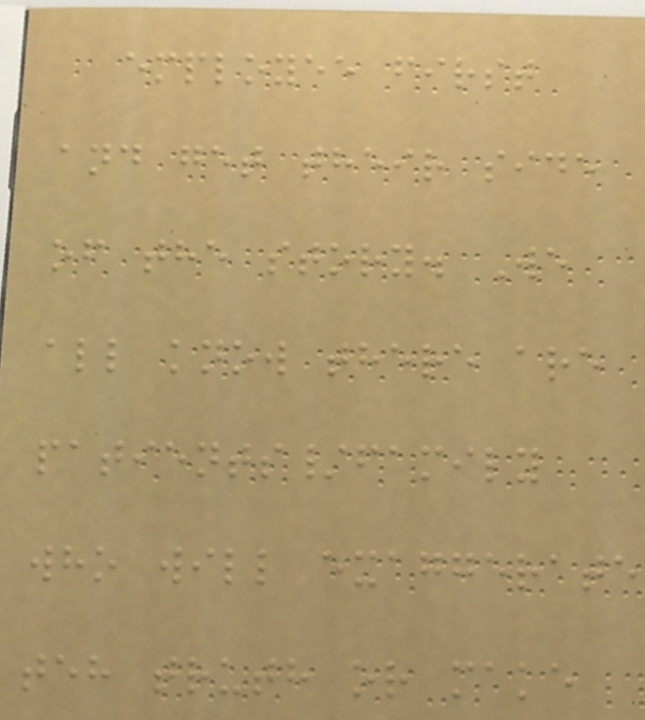employee first
and get their side
of the story. We
all know there are
patients/family
who will exaggerate
teh truth or make
